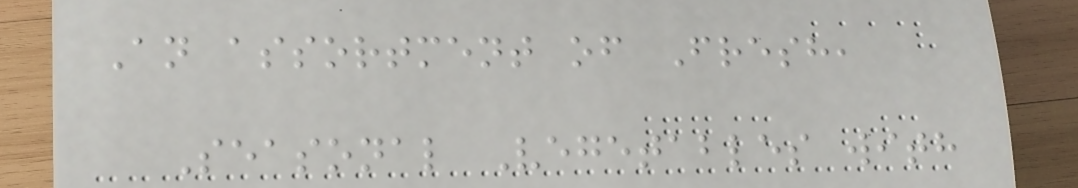An assortment of Fresh,
Seasonal Vegetables with
